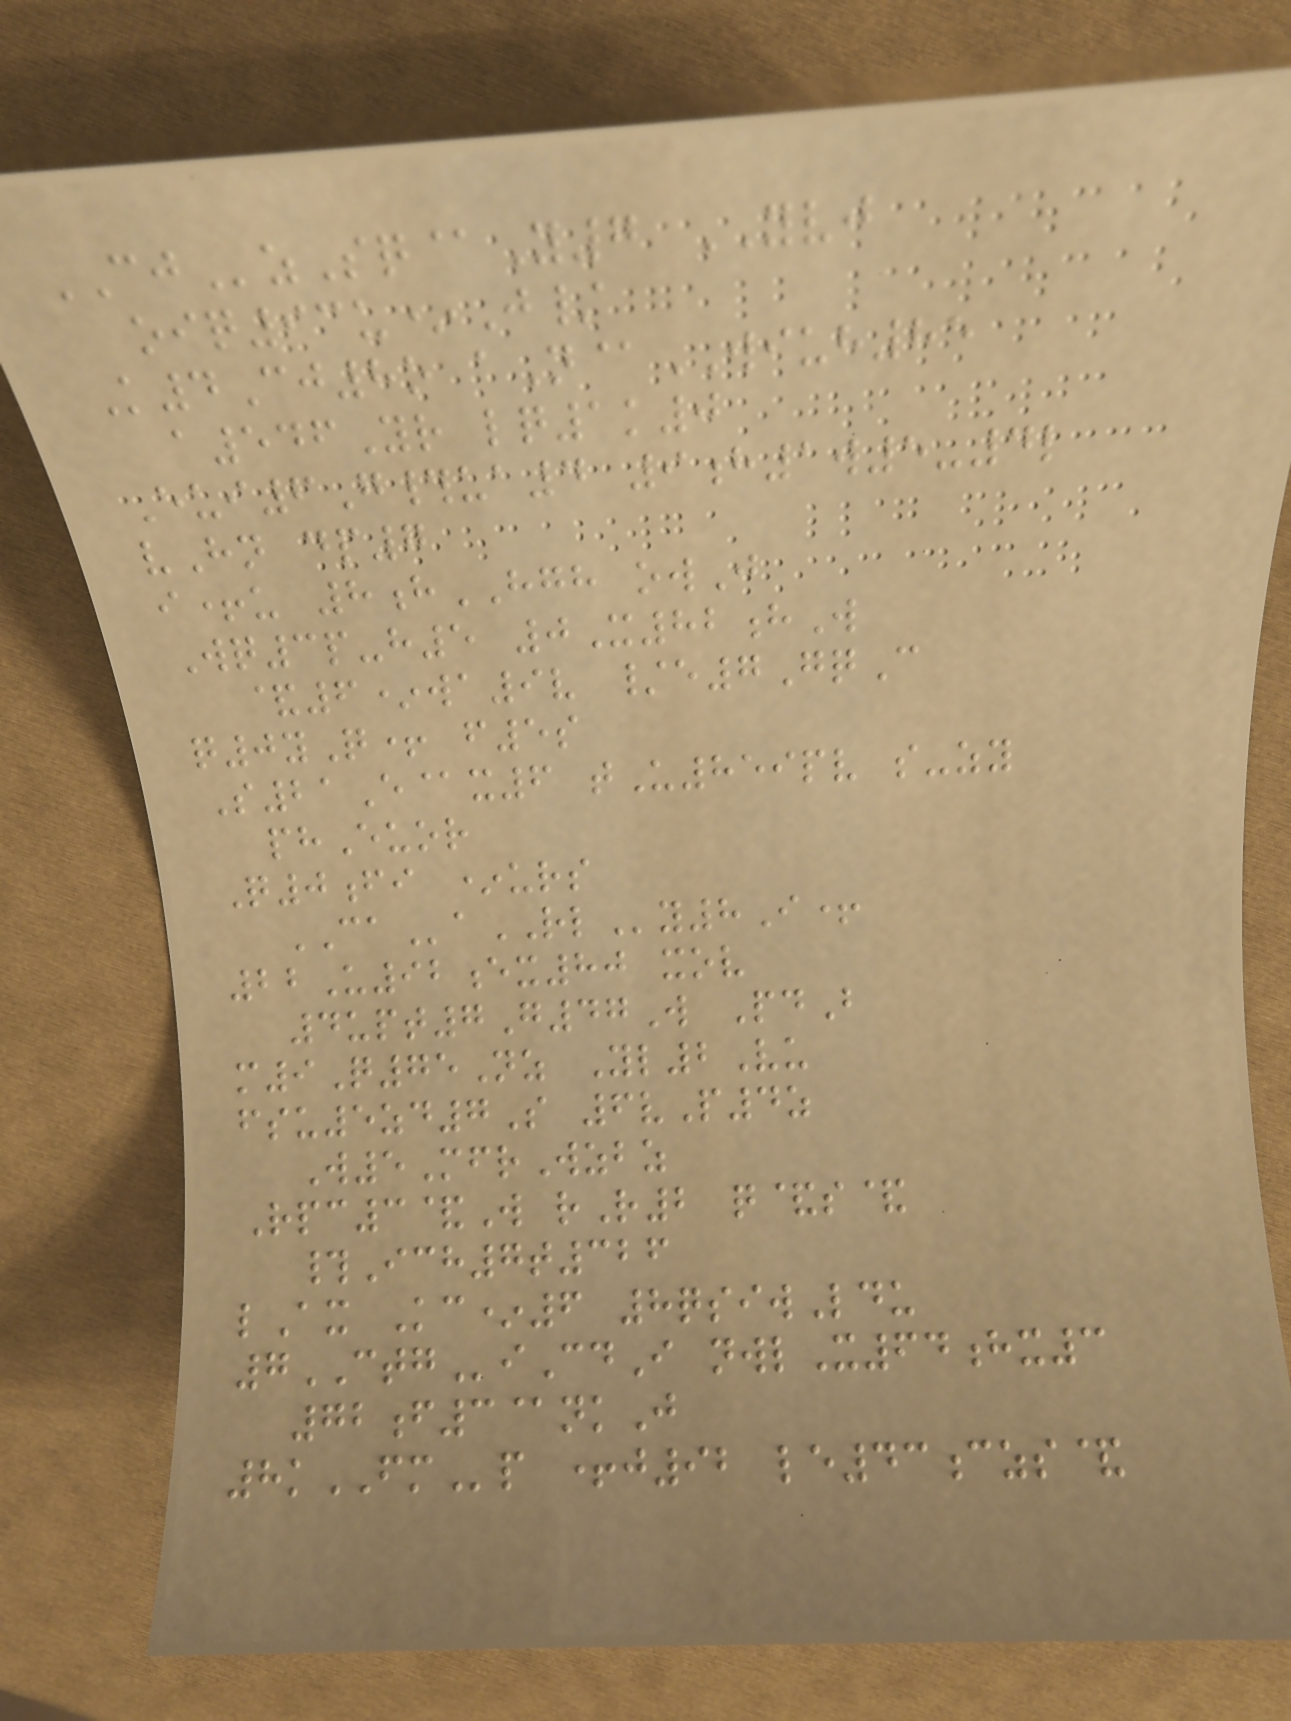CJzSq@Y7 YVJ
oiq93u*J/
K4Cj8o aN@WIUH85
a546Yr lq1k0
Eui6G#ua4 9h1w5-4l
vHn dp7
i+u 8hHGH owJ
Wq3p-h5 0X82hW
&6*wa9v /e7GqC
q0yQ+ f5s
S21E@x6 tU859pv s-zy
phEuor
Q0fi *urs
CAaRLy8I+
22U92ex80 xov
4upt7G47W PdB
m9Q75Nz Yl2Vu
fsu5zd7S 6vP4z
W5MfrWzbz
Rpc3&W rR2 q&s&
#Ich7t326
lAx Kc*6 8qsiwLdu
7CTGiCdI nwlX64hx3
72f3@nkJ
8kFMp +j92 le43czs&
